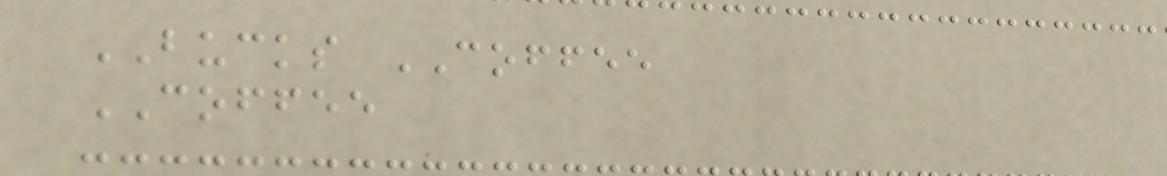BUCKS COFFEE
COFFEE
